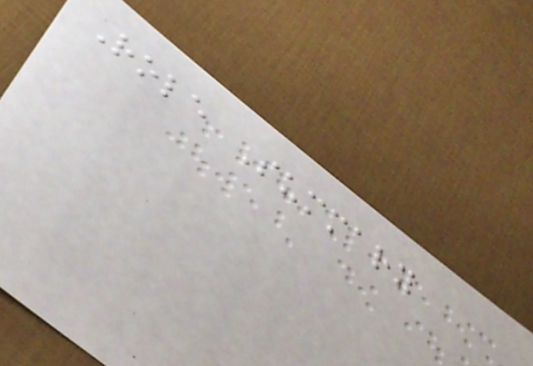Role Summary
